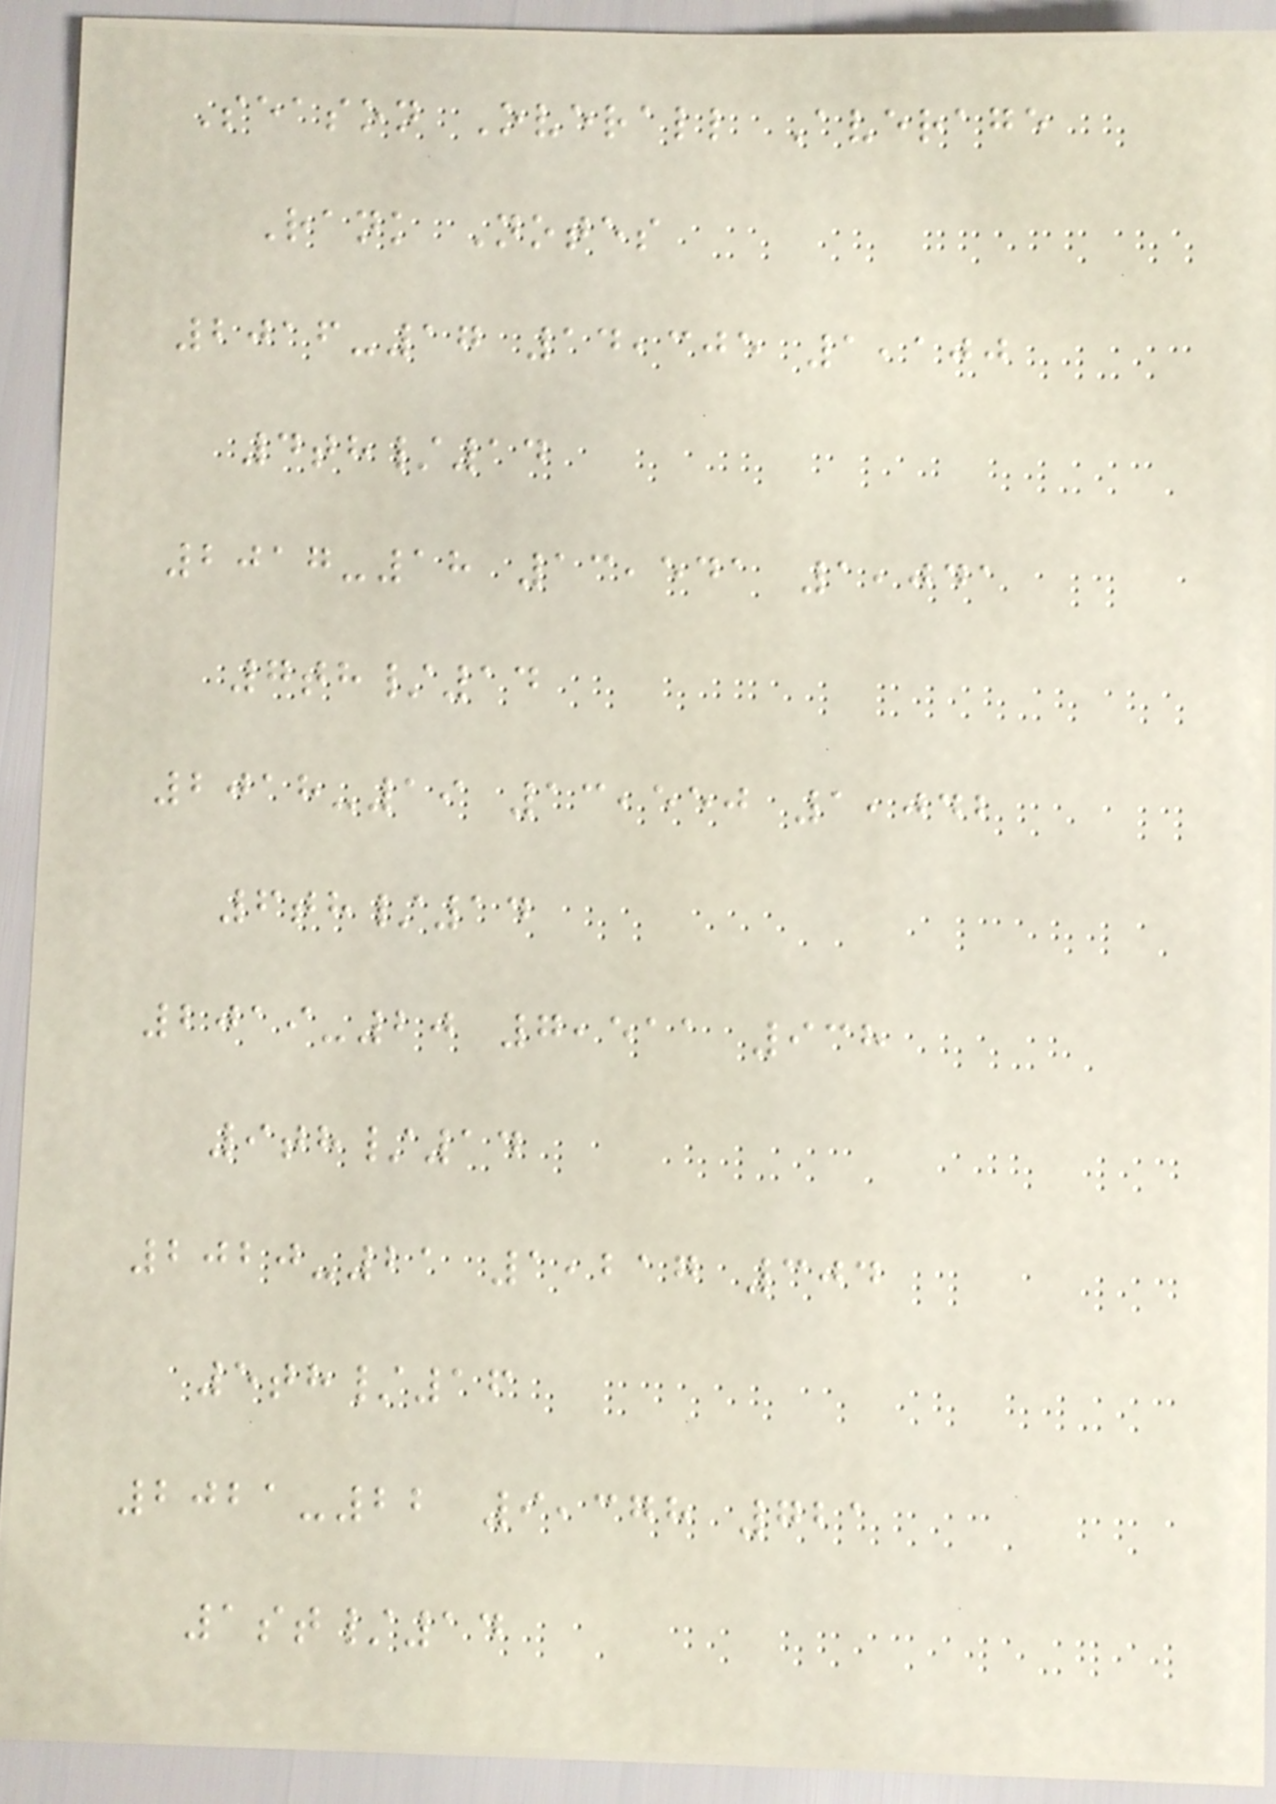Season Overall Average
Rank Notes
2016-17 14,305 1,100
4th/14
2017-18 13,541 1,041
7th/14
2018-19 13,550 1,042
6th/14
2019-20 7,511 938
9th/14
2020-21 1,217 304
5th/16
2021-22 9,378 721
1st/14
